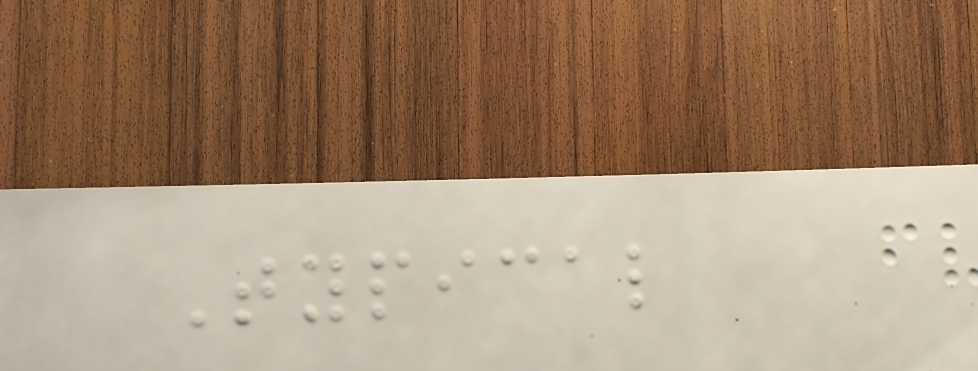Typical
